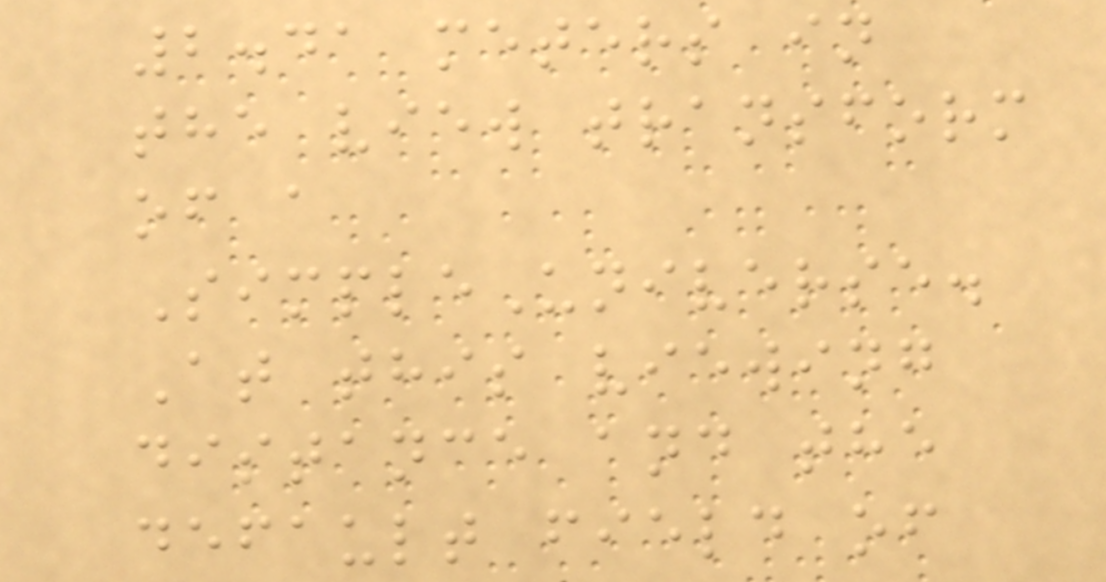2.41 meters in
the view transform
of a
SimpleUniverse.
At this viewing
distance and the
default field of
